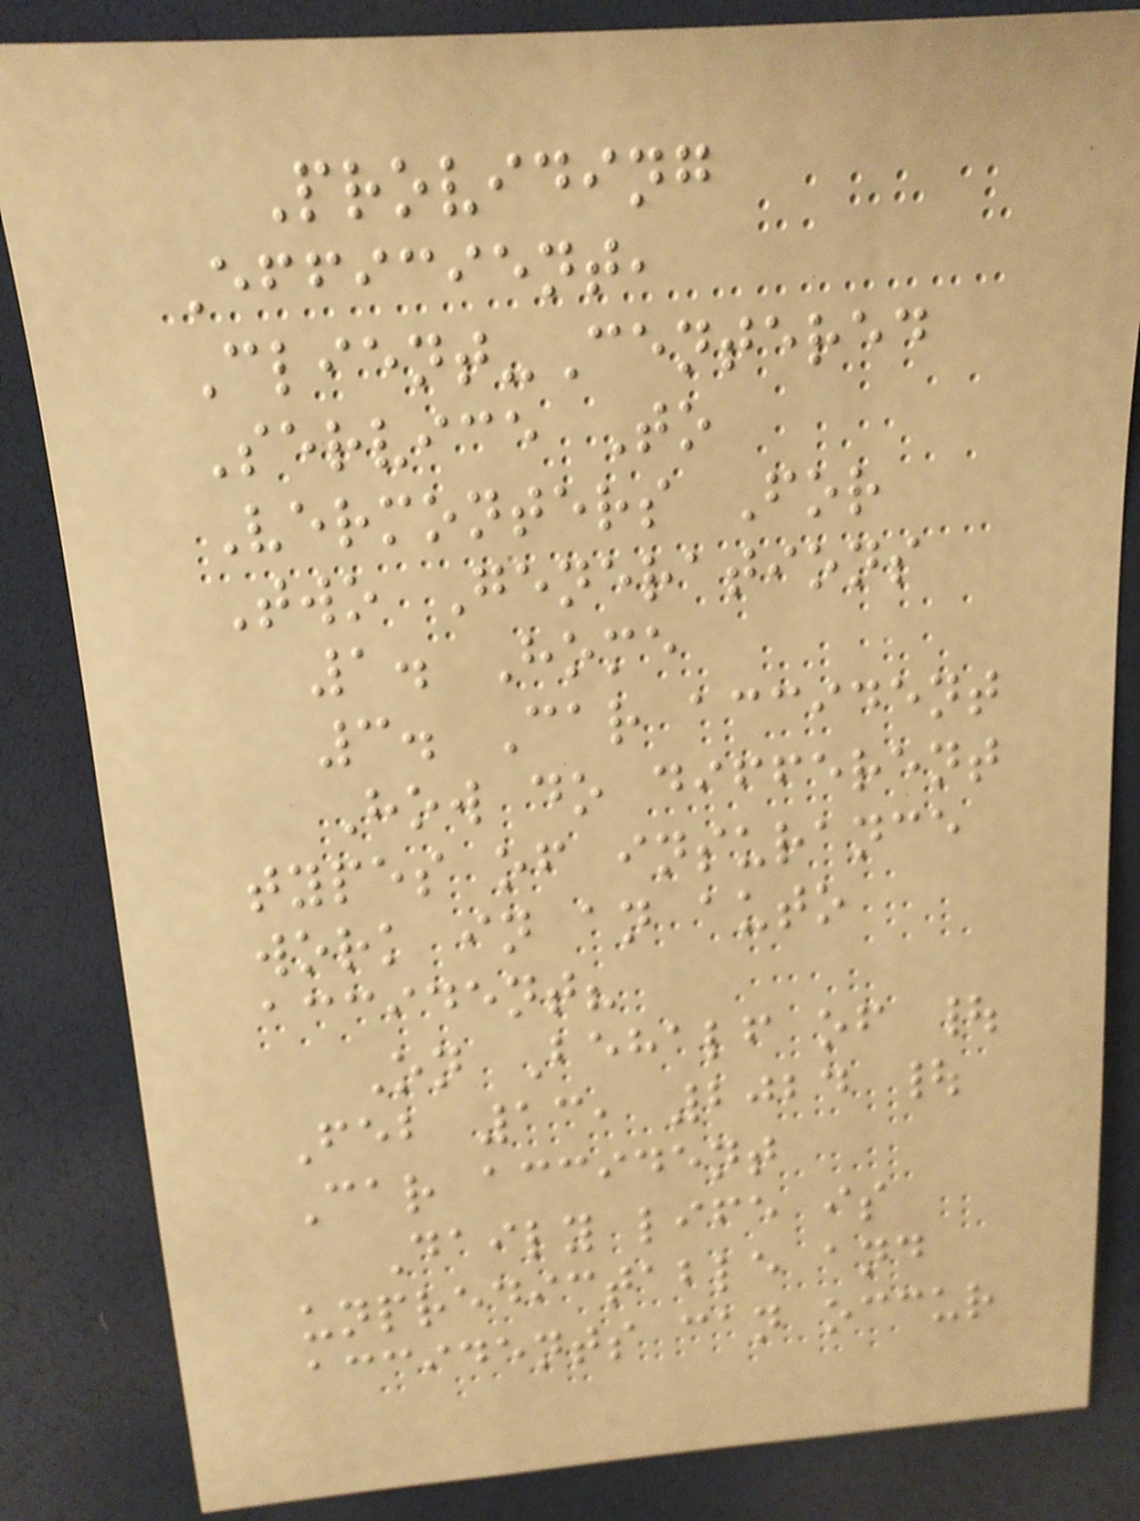Providing
Efficient,
Client-Centered
Service To
Vermonters For
Two Generations
1. Home
3. Car accident
How do different
types of insurance
work in an auto
accident?
On Behalf of |
Feb 13, 2024 |
Car accident
Daily life is
unpredictable and
accidents can occur
